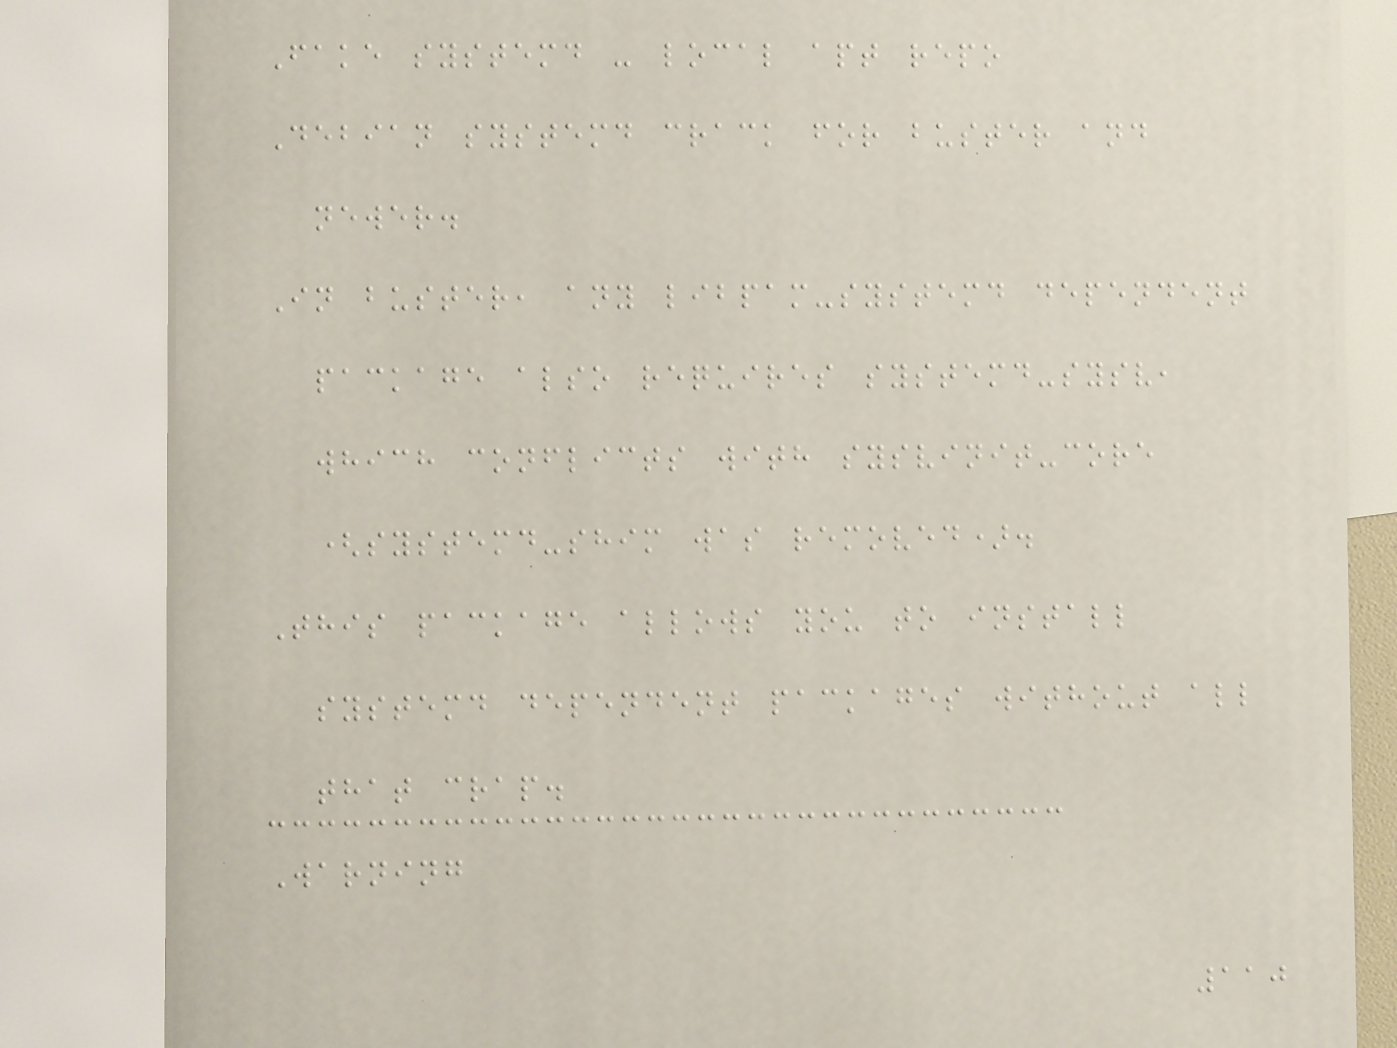Fake systemd - local apt repo
Debian systemd crack for buster and
newer.
In buster, any libpam-systemd dependent
package also requires systemd-sysv,
which conflicts with sysvinit-core
(systemd-shim was removed).
This package allows you to install
systemd dependent packages without all
that crap.
Warning
110
